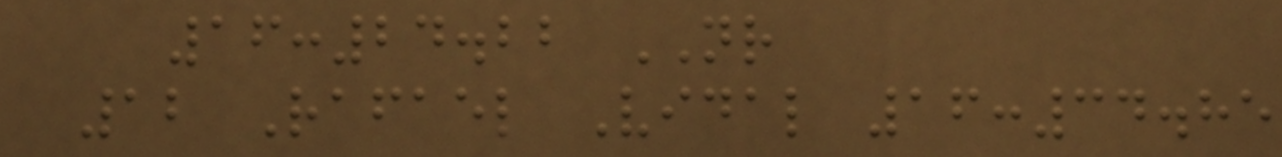16:24.22 NR
12 Rafael Vidal 16:34.85
